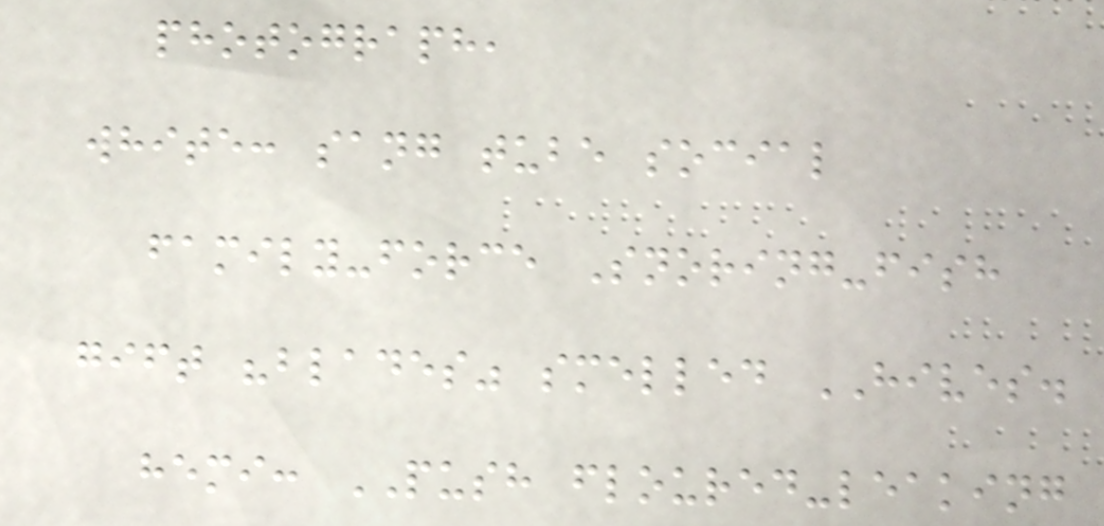photograph,
white: sang tube social
family-force Snoring-fish
gift "blades" smelled HIVES.
hemi: PUSH floured-leaking
